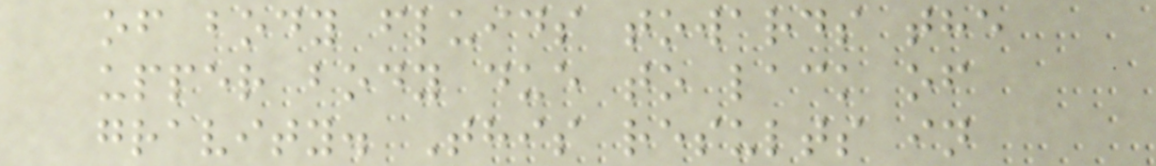of body fluids towards the
upper body due to lack of
gravity. This results in
